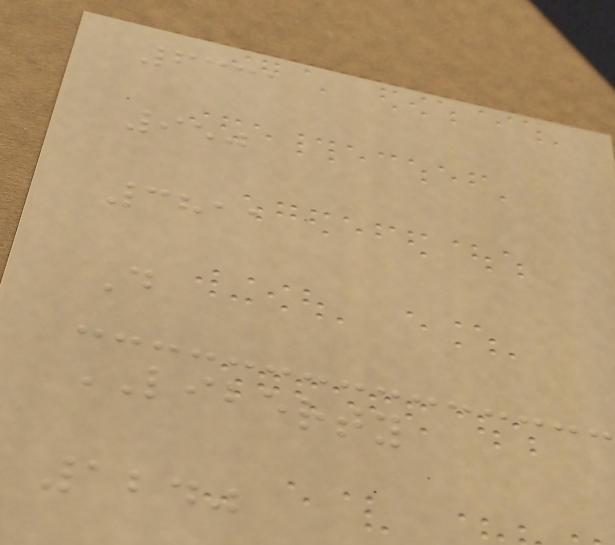6331
950
3811
D
LIBERTY
1240
